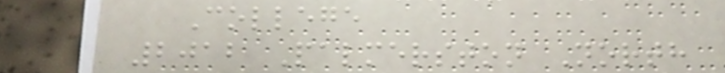College
2012 Palmerston North
